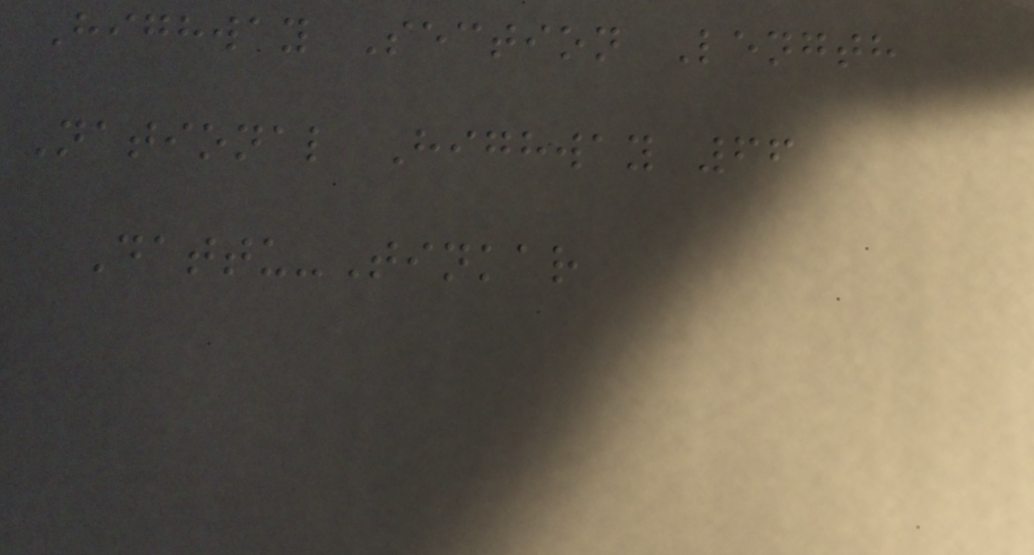Highway Section Length
National Highway 66
Dattu-Tinkar
